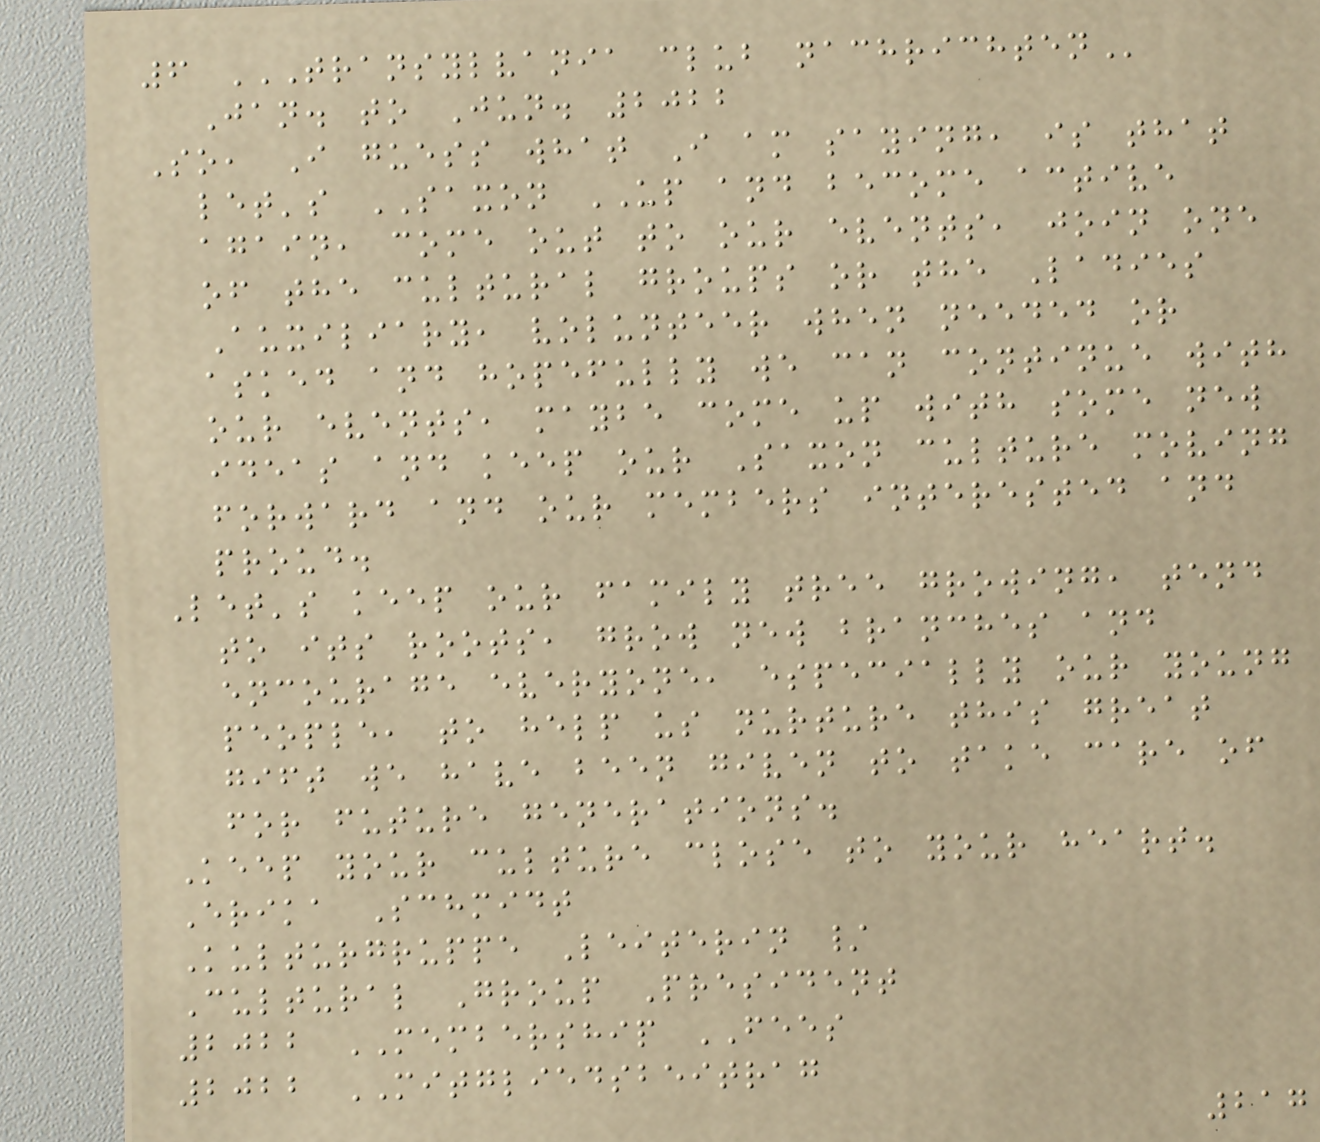6 TRANSYLVANIA CLUB NACHRICHTEN
Jan. to Jun. 2022
So, I guess what I am saying, is that
let's SAXON UP and become active
again, come out to our events, join one
of the cultural groups or the Ladies
Auxiliary, volunteer when needed or
asked and hopefully we can continue with
our events, maybe come up with some new
ideas and keep our Saxon culture moving
forward and our members interested and
proud.
Let's keep our family tree growing, tend
to its roots, grow new branches and
encourage everyone, especially our young
people, to help us nurture this great
gift we have been given to take care of
for future generations.
Keep your culture close to your heart.
Erika Schmidt
Kulturgruppe Leiterin /
Cultural Group President
2022 MEMBERSHIP FEES
2022 MITGLIEDSBEITRAG
217
